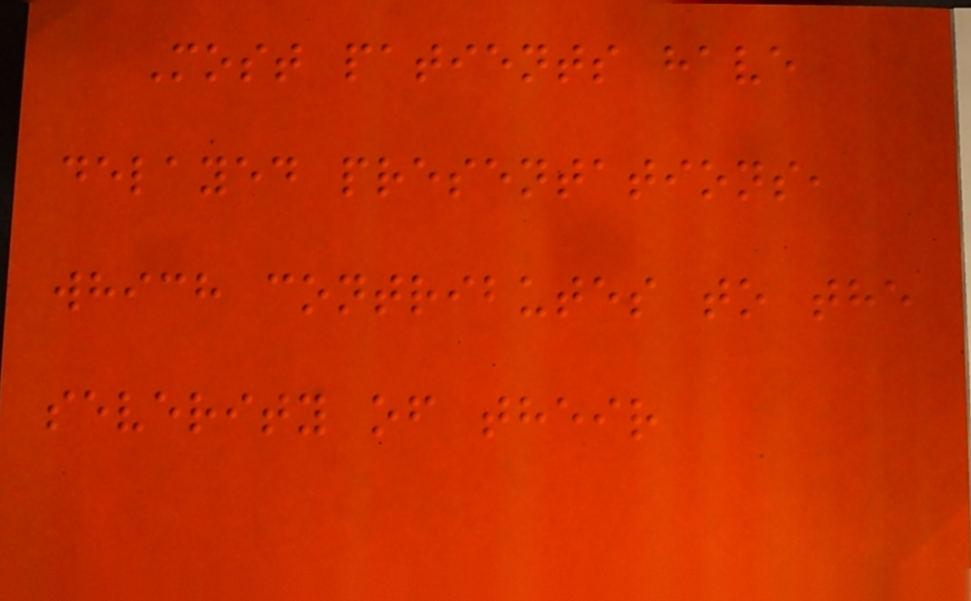Most patients have
delayed presentations,
which contributes to the
severity of their
